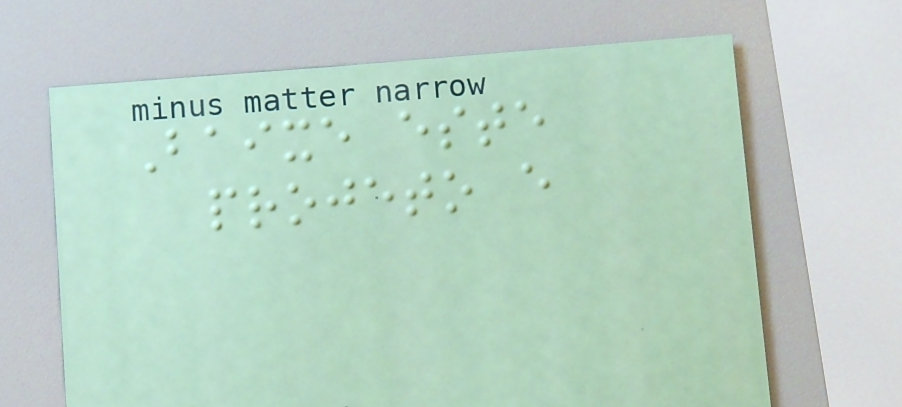Baixe este
projeto e
